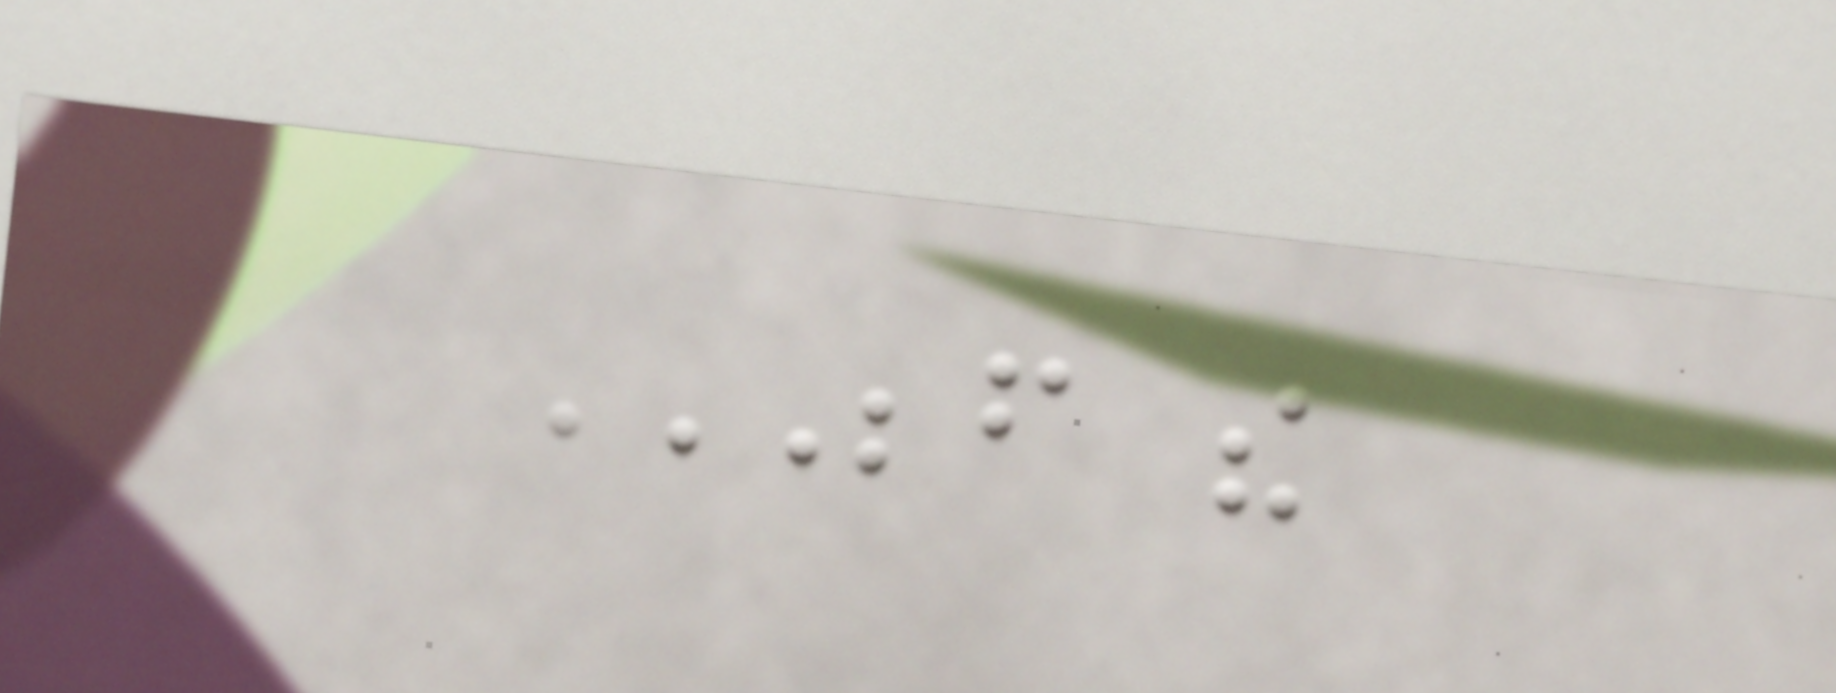BEFORE THE
